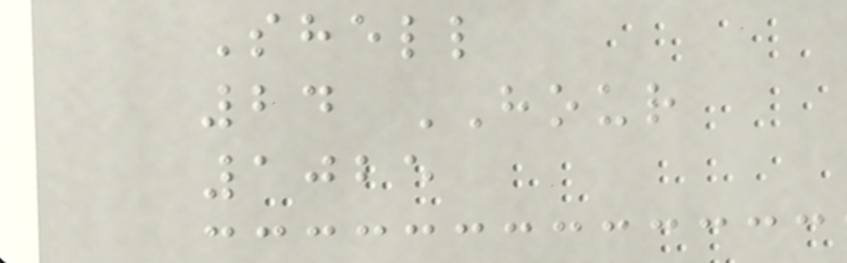Shell
24 HOUR
1025
